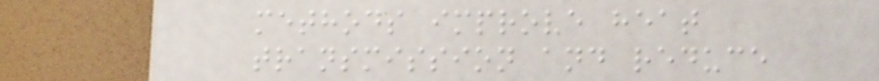methods improve heat
transmission and reduce
